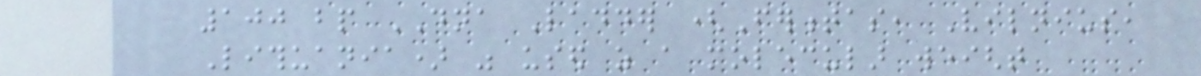100 bp DNA Ladder (Fermentas, Vilnius,
Lithuania) was used as a molecular weight
